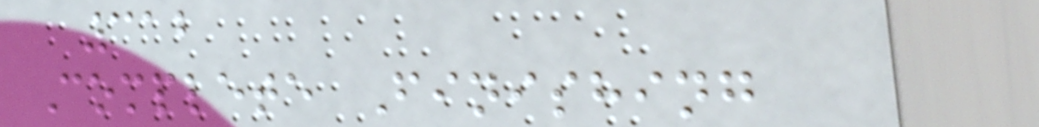312
Complete Finishing
